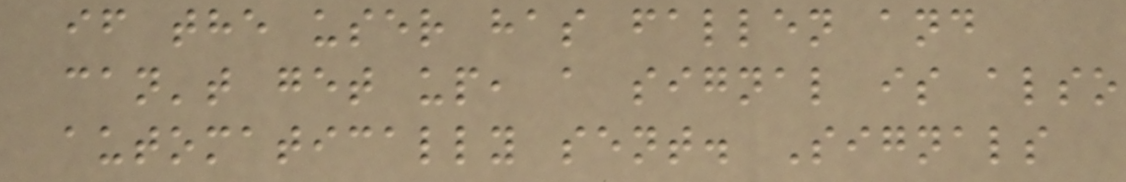if the user has fallen and
can't get up, a signal is also
automatically sent. Signals
